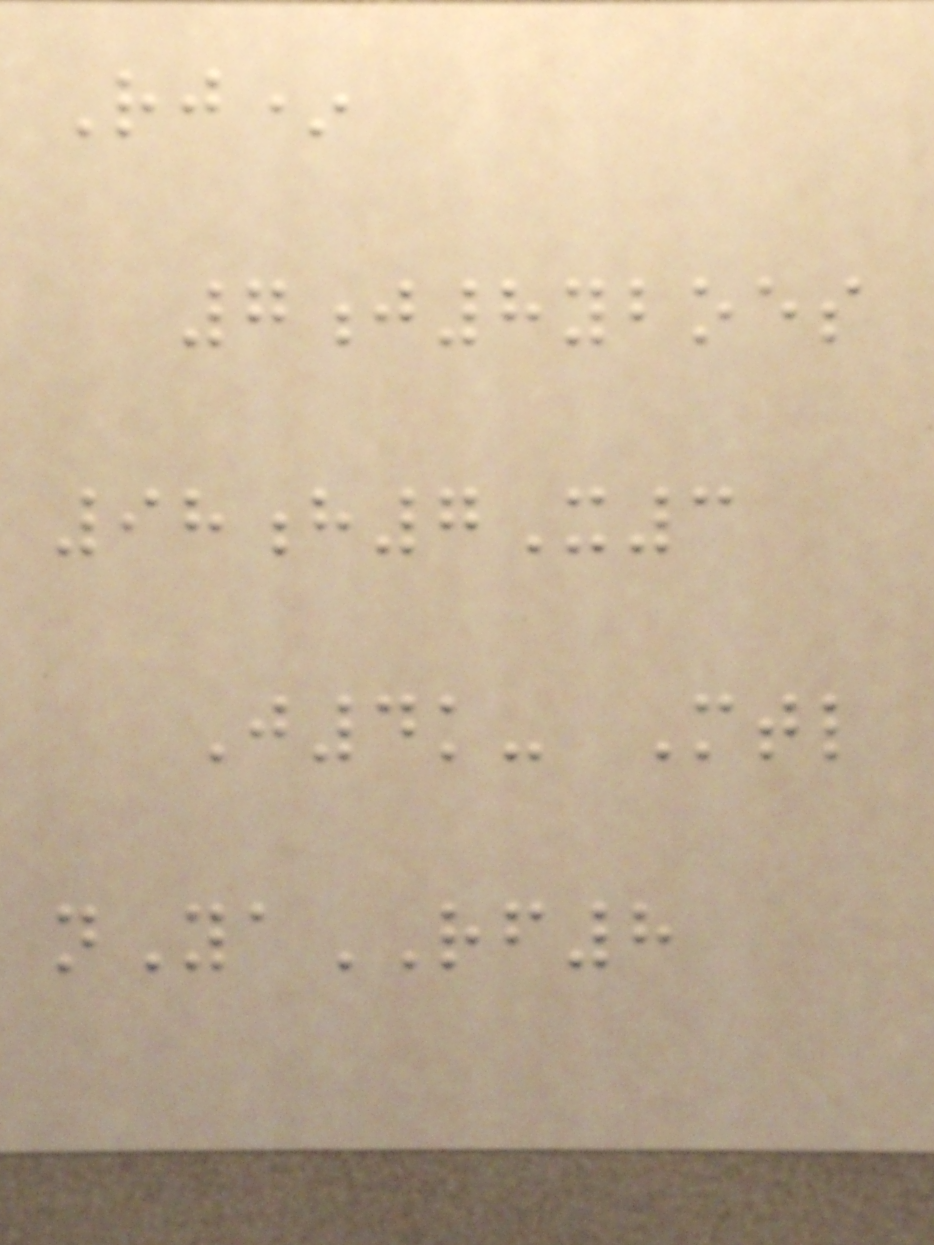Rj*
7j8yboes
98h7X3
J4k- Mtl
nYaRF8
